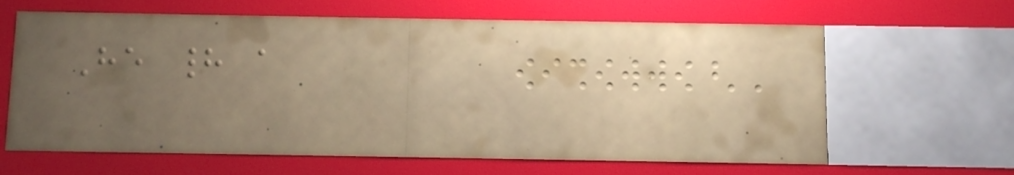He had a
